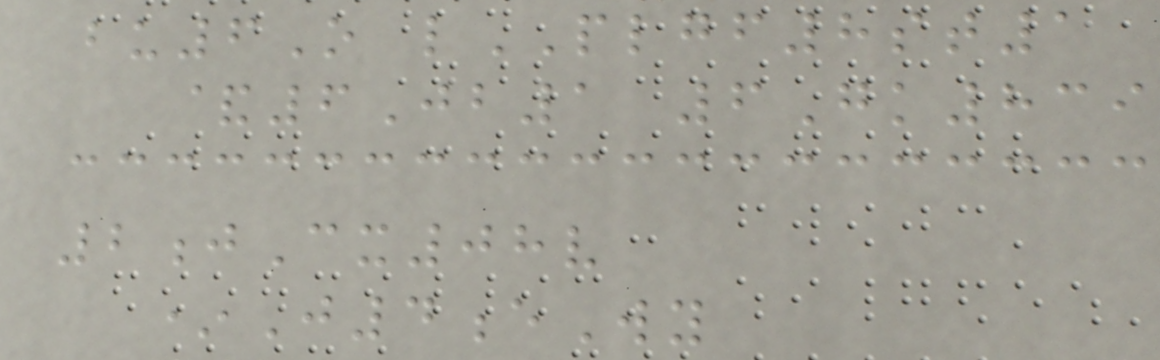bu6O lPLGF8st1
&6Jb1 6Gk839
2jCx08v
*J4eWy
